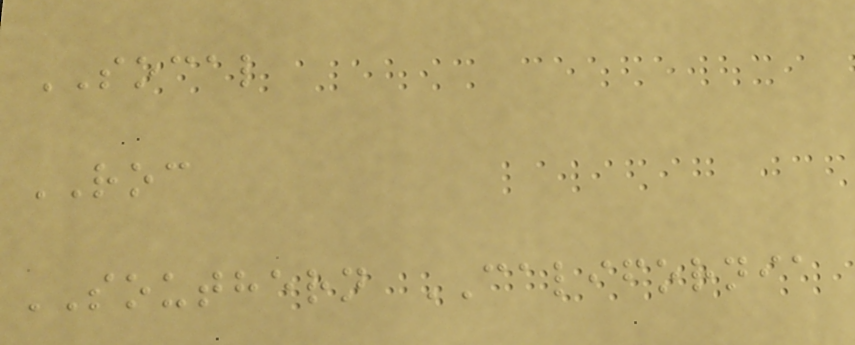SOCAL
ROC
SOUTHERN CALIFORNIA
